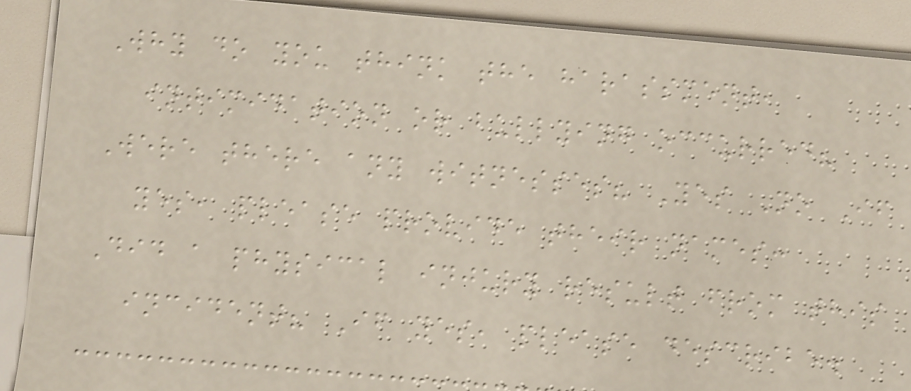Why do you think the harassment,
intimidation or bullying occurred?
Were there any witnesses? Yes No If
yes, please provide their names:
Did a physical injury result from this
incident? If yes, please describe.
